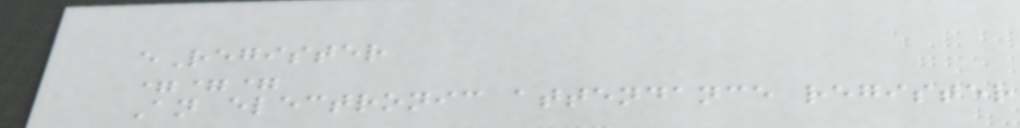eRegister
===
An electronic attendance register
